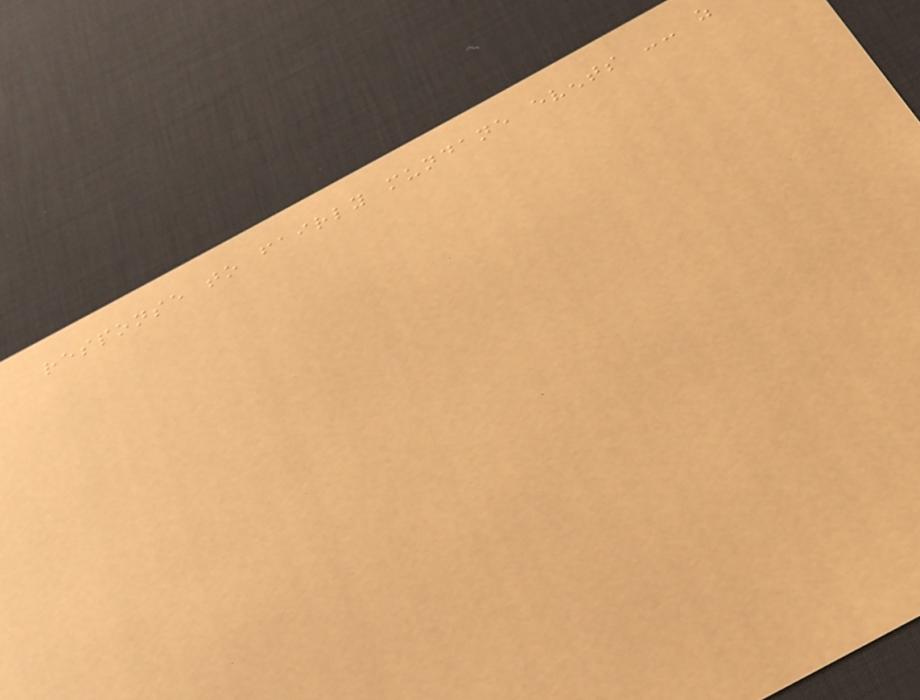response to fairly mundane events -- as
